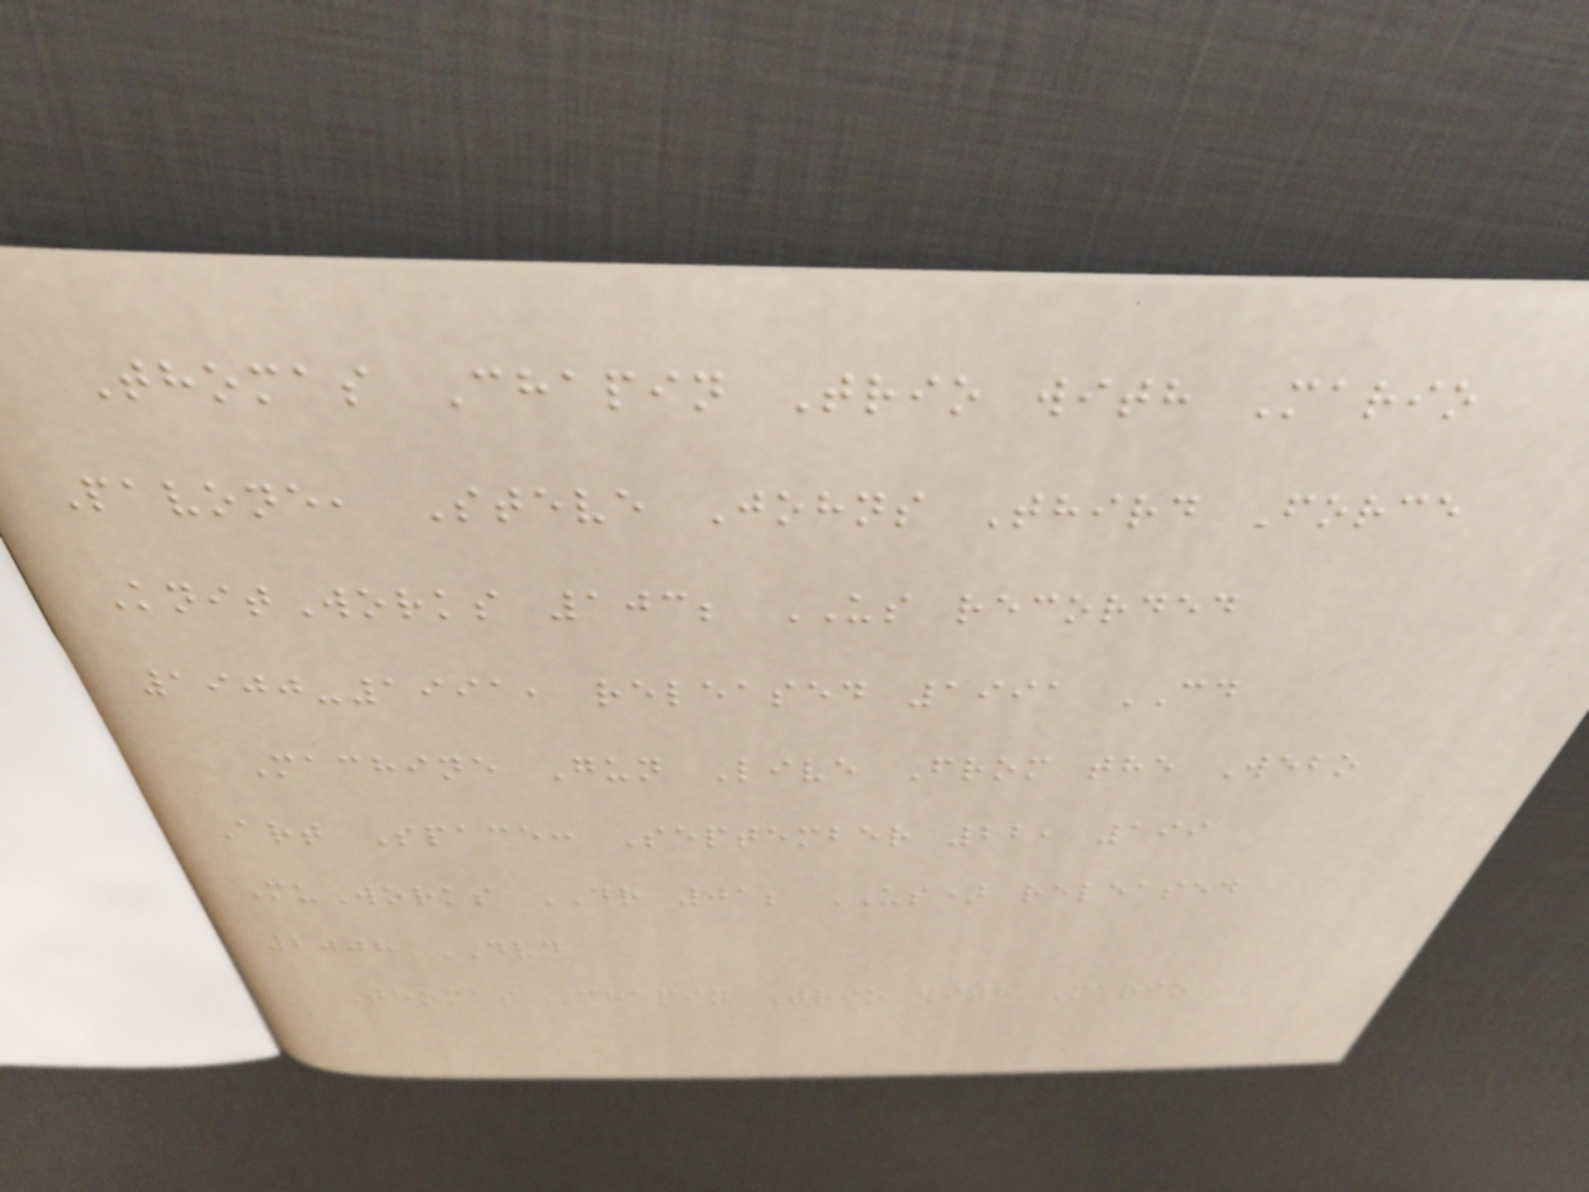Thomas Chapin Trio with Mario
Pavone, Steve Johns Third Force
KnitWorks 103; US recorded
1900-1991, released 1991 CD
Machine Gun Live From the Webo
Art Space: September 22, 199
MuWorks DR 01; US) released
2008 DVD
Thomas Chapin Trio with Mario
